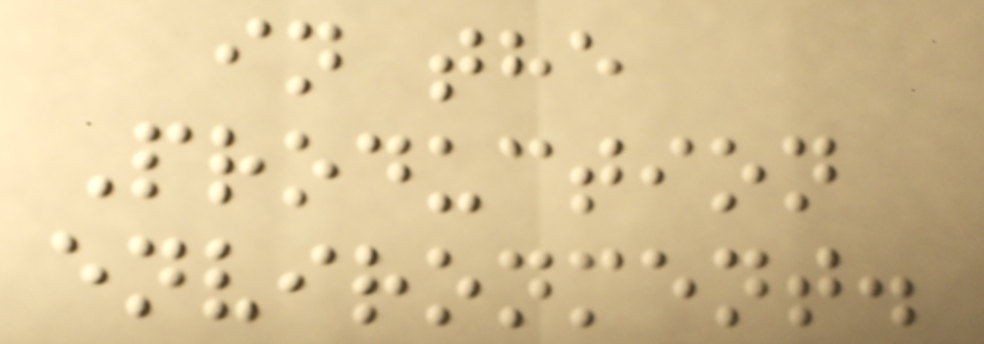in the
Production
environment.
